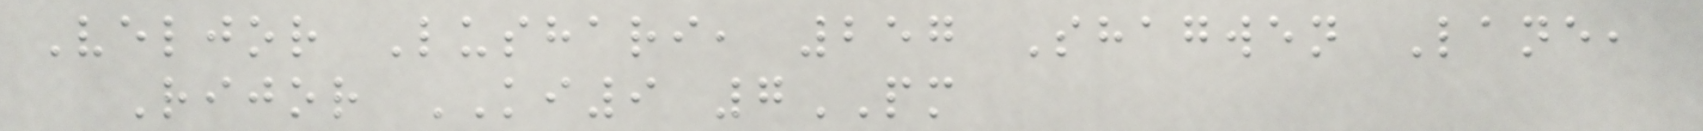Veljor Lushari, 257 Shagwen Lane,
Rijor KI9 7PM
